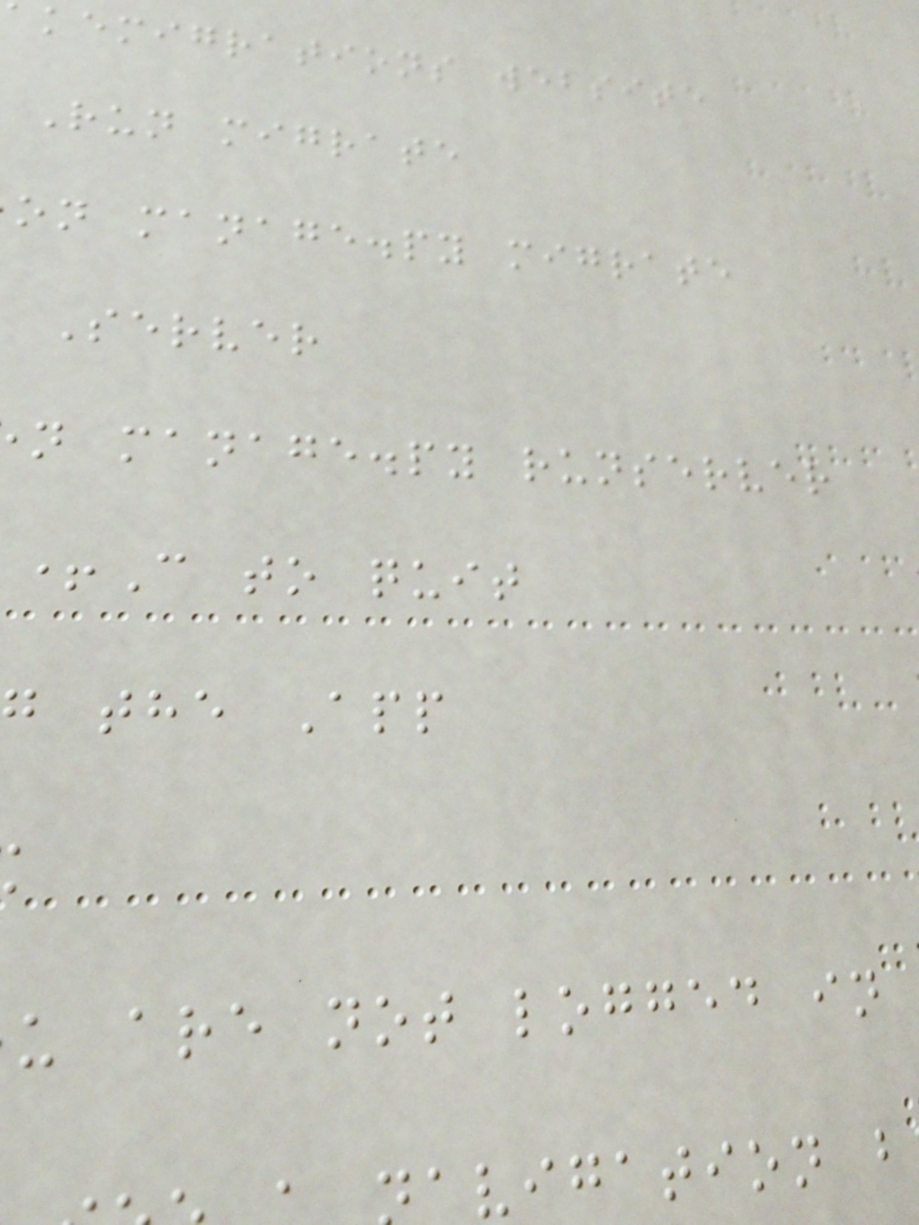kemigrations website
Run migrate
on manage.py migrate
Server
n manage.py runserver
+C to quit
the App
u are not logged in
avigation b
